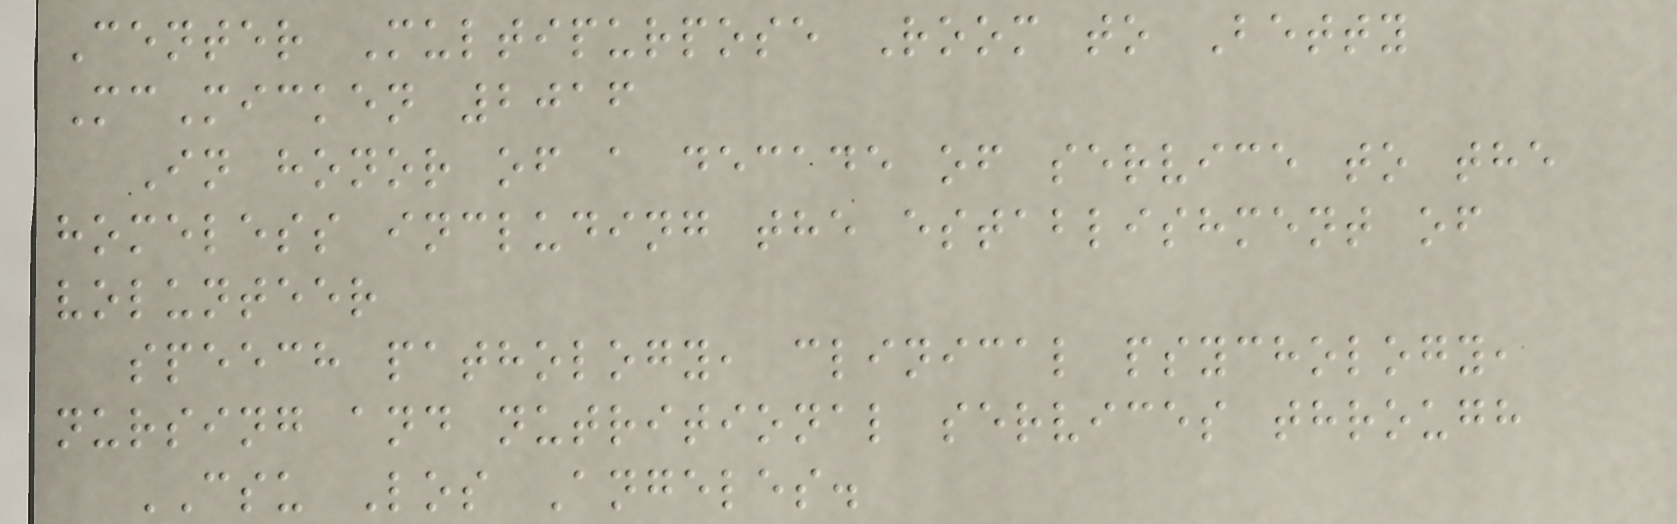Center Multipurpose Room to Betty
McMicken 2016
In honor of a decade of service to the
homeless including the establishment of
volunteer
speech pathology, clinical psychology,
nursing and nutritional services through
CSU Los Angeles.
